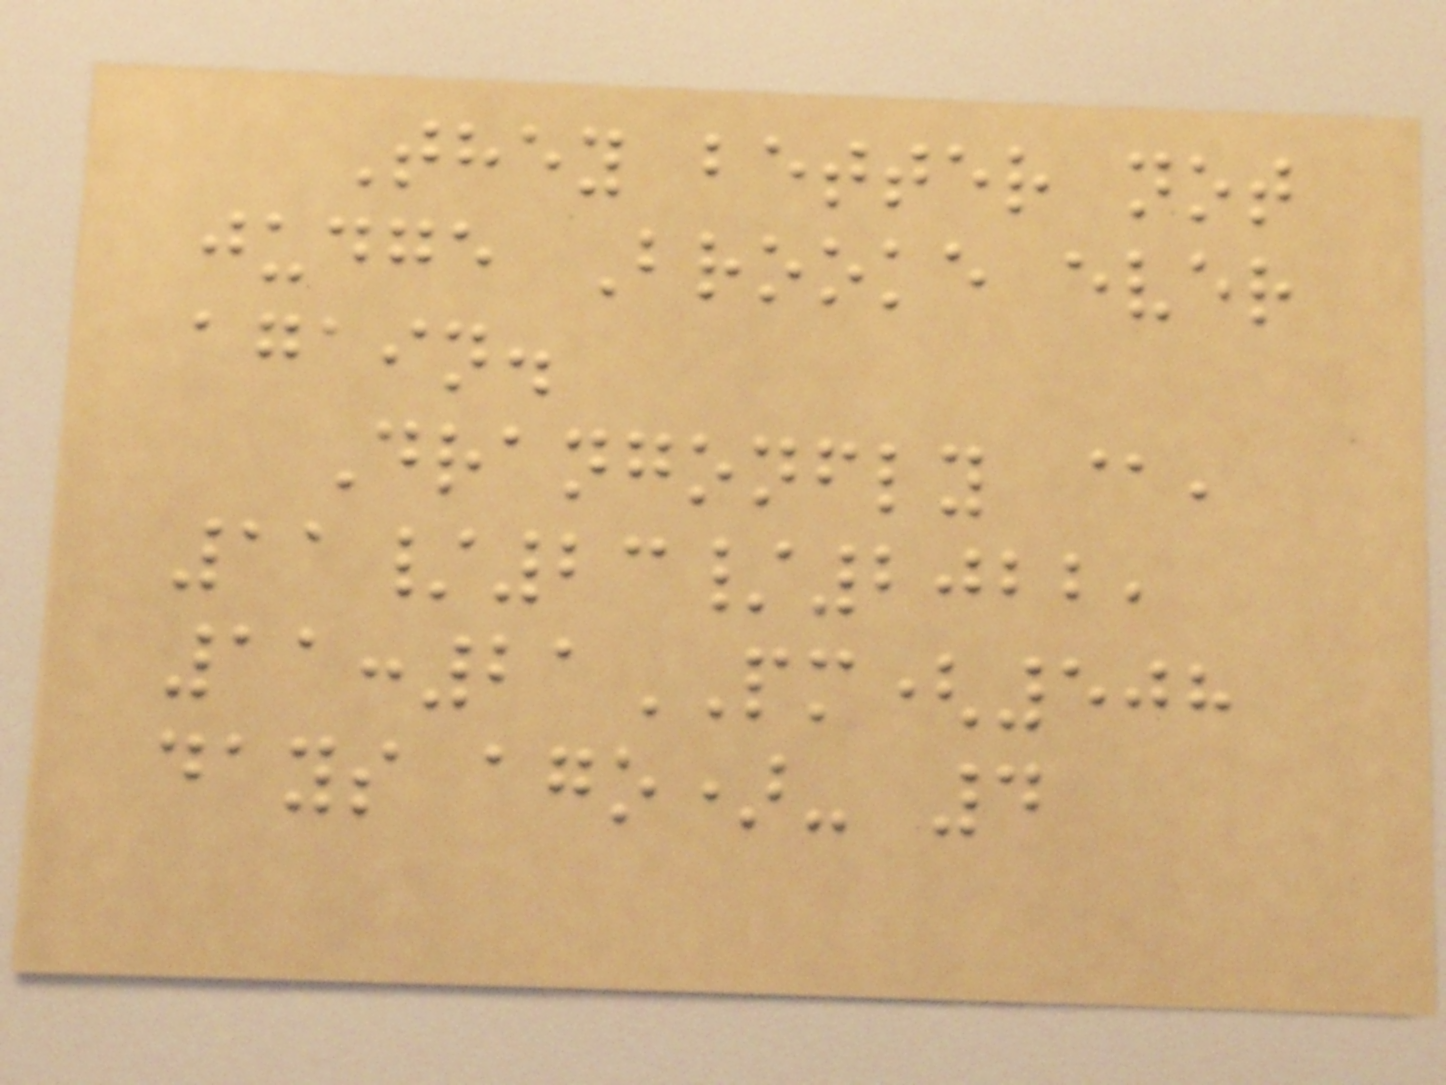They better not
judge Brooke ever
again.
Drangonfly @,
11/23/2022,
11:21PM(508
days ago)- 4
